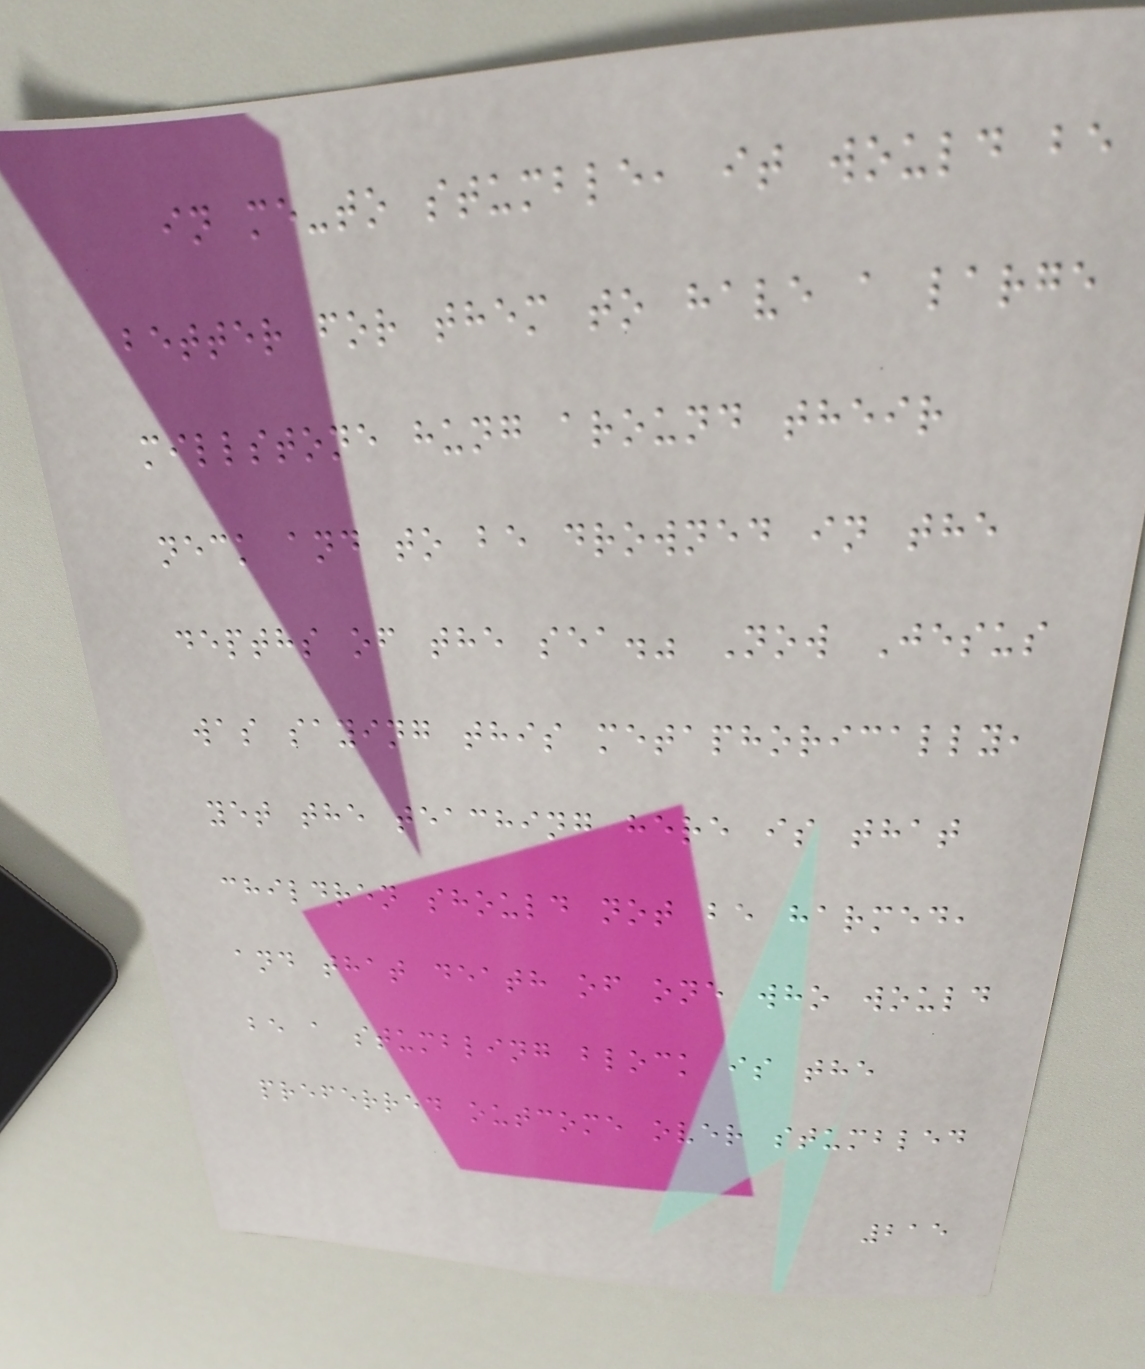in me-to stumble, it would be
better for them to have a large
millstone hung around their
neck and to be drowned in the
depths of the sea." Now Jesus
was saying this metaphorically,
yet the teaching here is that
children should not be harmed,
and that death of one who would
be a stumbling block is the
preferred outcome over stumbled
215
